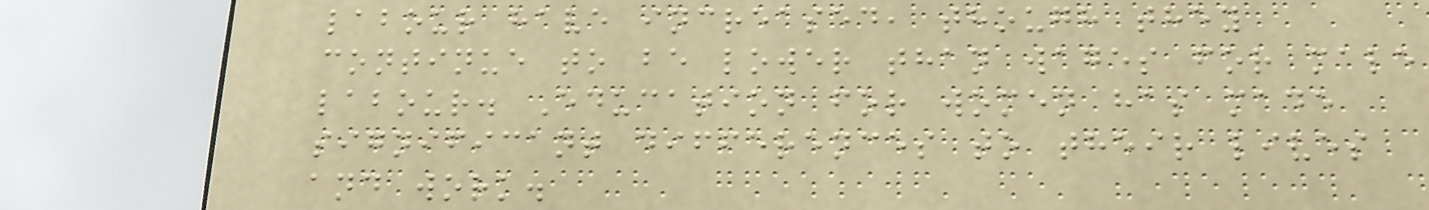labour have increased, though they
continue to be lower than wages for male
labour. Education for women has made
significant differences to their lives
and work.
